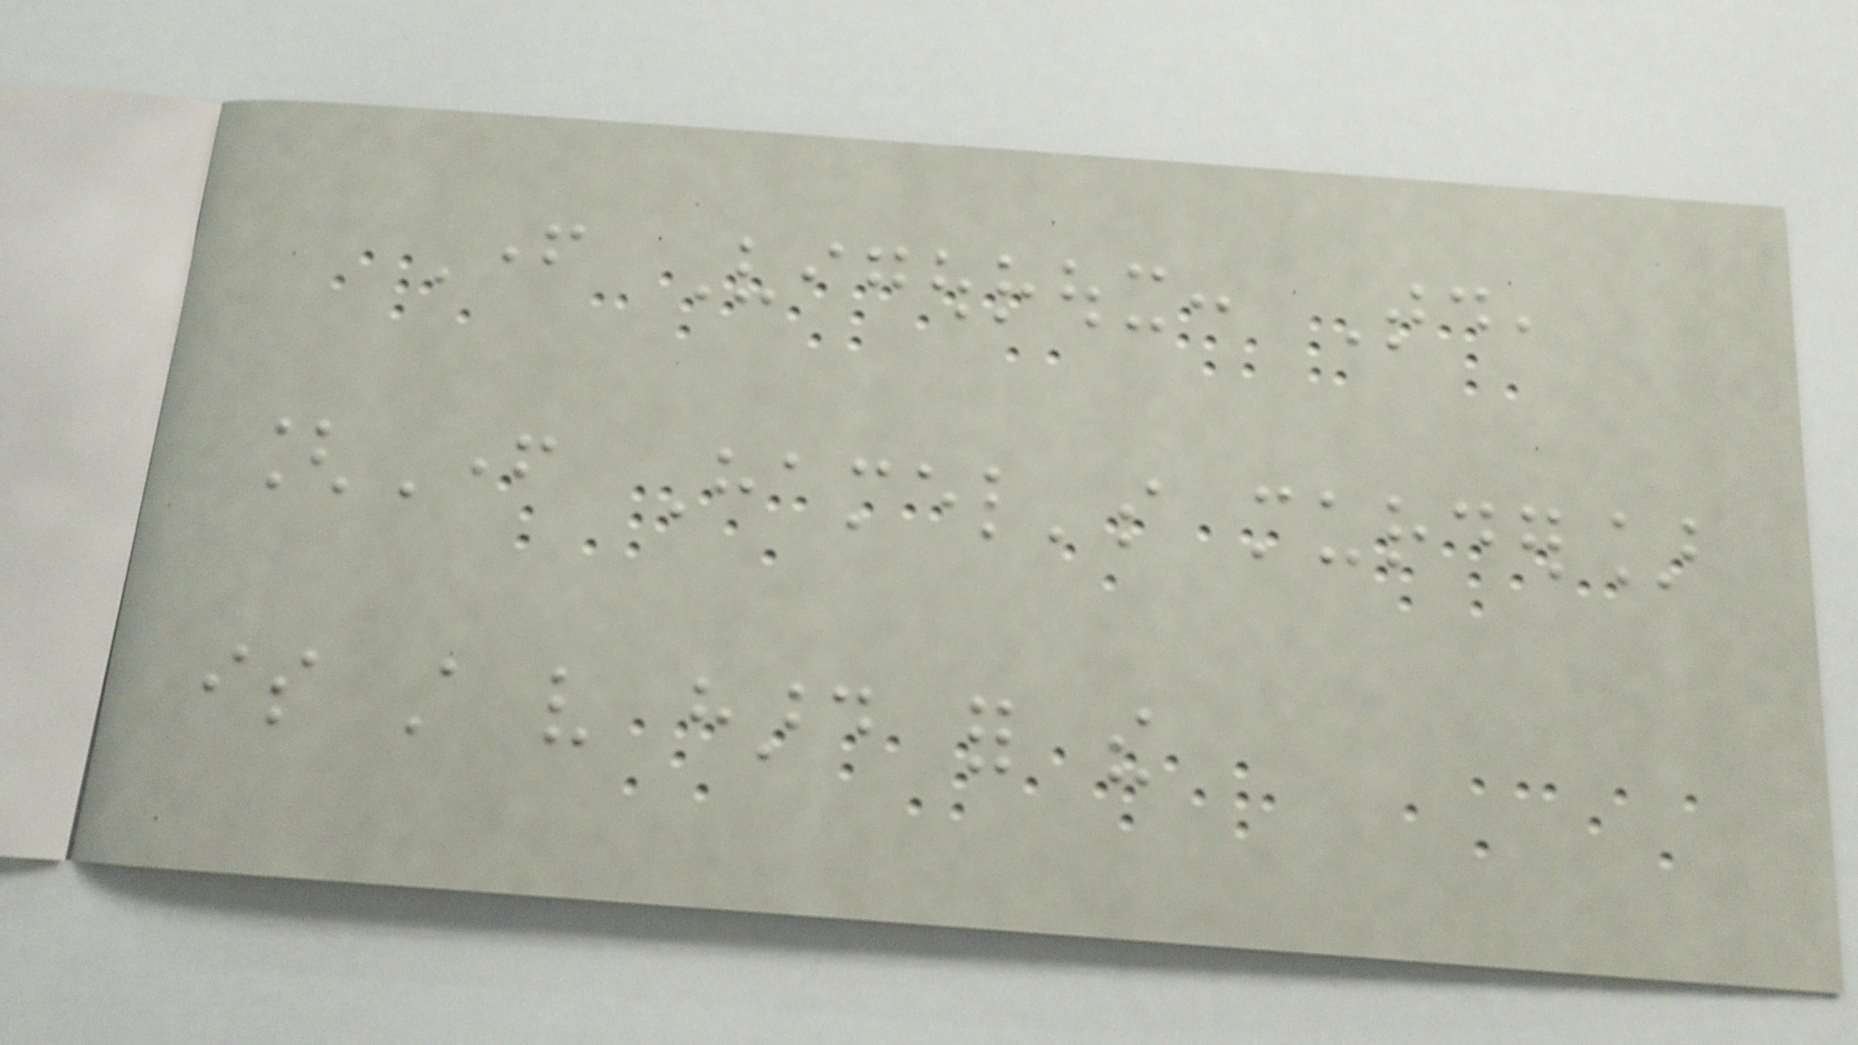Father Vigouroux: Today,
[Father Hamel's murder]
is still very hard for the
